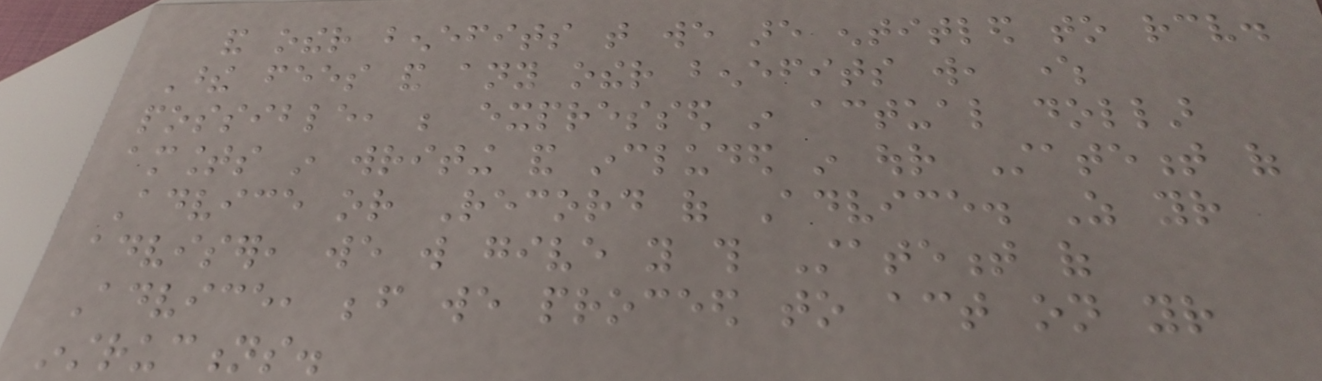and other benefits that we are entitled to receive.
These fees and any other benefits will, where
possible, be expressed in actual dollar
amounts in writing and included in our Statement of
Advice or Record of Advice. As your
adviser, we will give you this Statement of
Advice, before we proceed to act on your
instructions.
